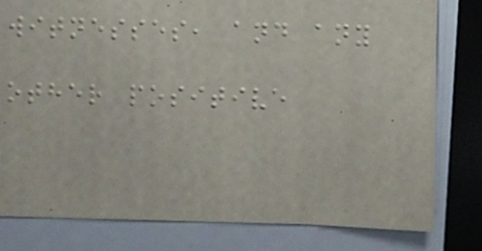witnesses, and any
other positive
